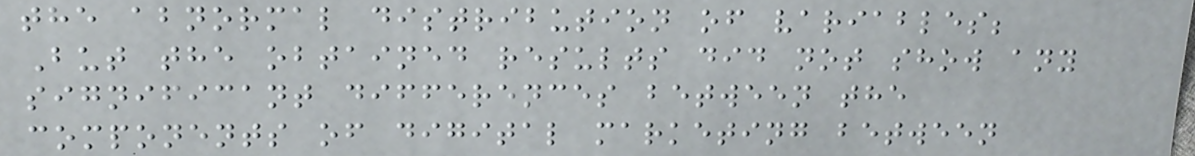the abnormal distribution of variables;
But the obtained results did not show any
significant differences between the
components of digital marketing between
